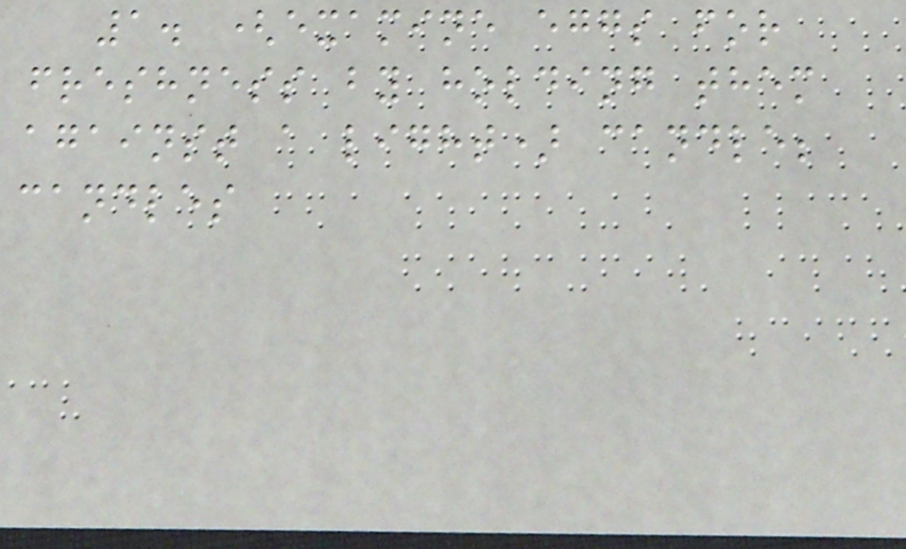1. (examine eggs for
freshness by holding them
against a light) candle;
candles
